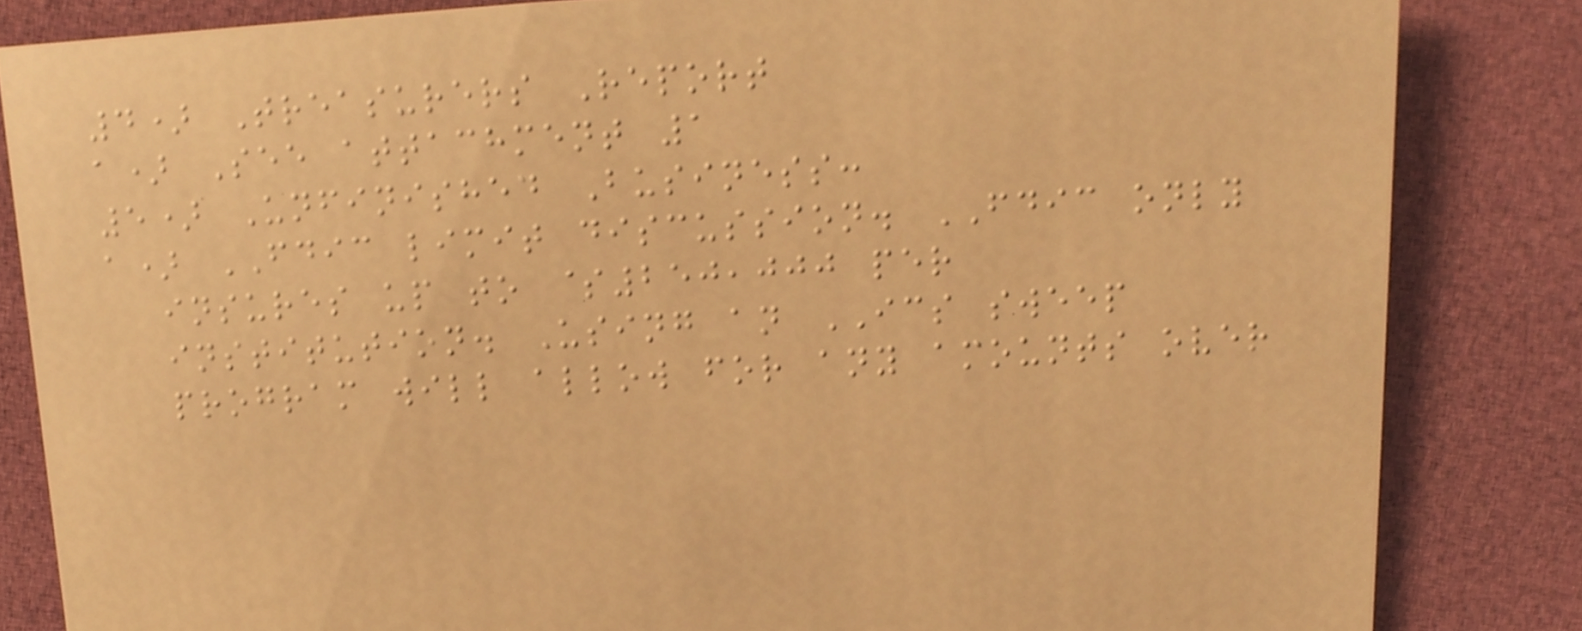4) Treasurers Report
a) See attachment 1
5) Unfinished Business:
a) FDIC limit discussion. FDIC only
insures up to $250,000 per
institution. Using an ICS sweep
program will allow for any amounts over
